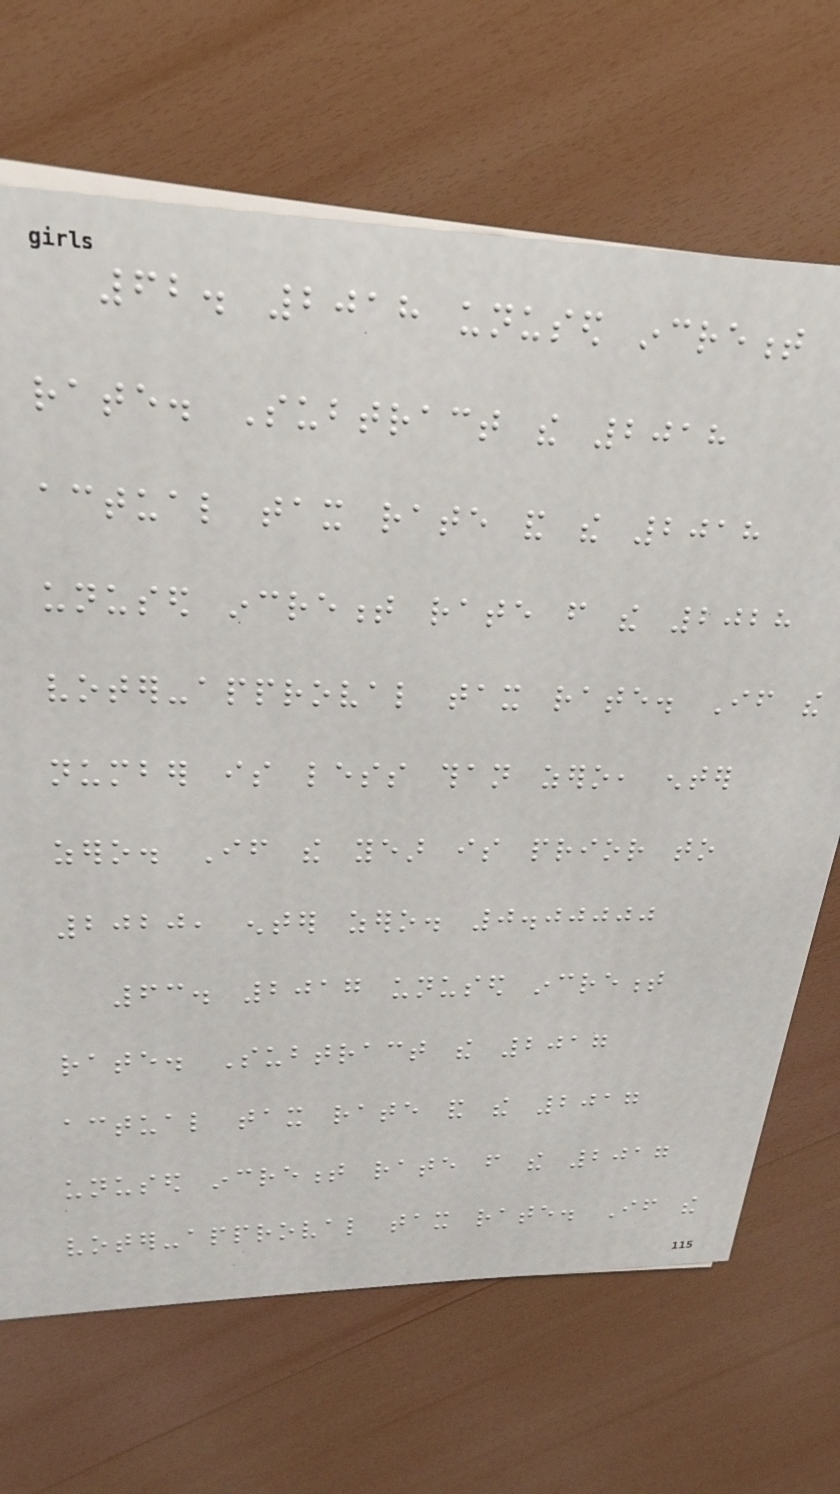62. 2018 unused increment
rate. Subtract the 2018
actual tax rate and the 2018
unused increment rate from the 2028
voter-approval tax rate. If the
number is less than zero, enter
zero. If the year is prior to
2020, enter zero. 0.00000
63. 2017 unused increment
rate. Subtract the 2017
actual tax rate and the 2017
unused increment rate from the 2017
voter-approval tax rate. If the
